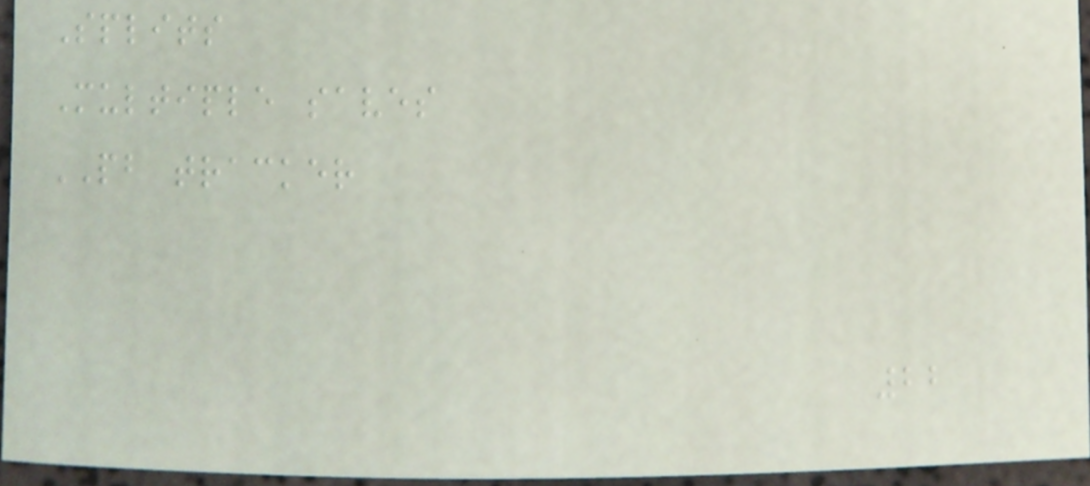Splits
Multiple saves
PB tracker
22
